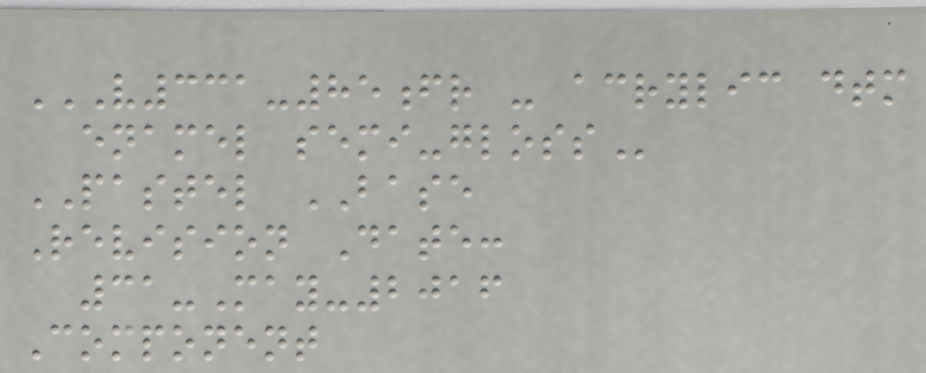V331-85FR - ACRYLIC DTM
ENAMEL SEMI-GLOSS
PASTEL BASE
Revision Date:
31-May-2016
Component
